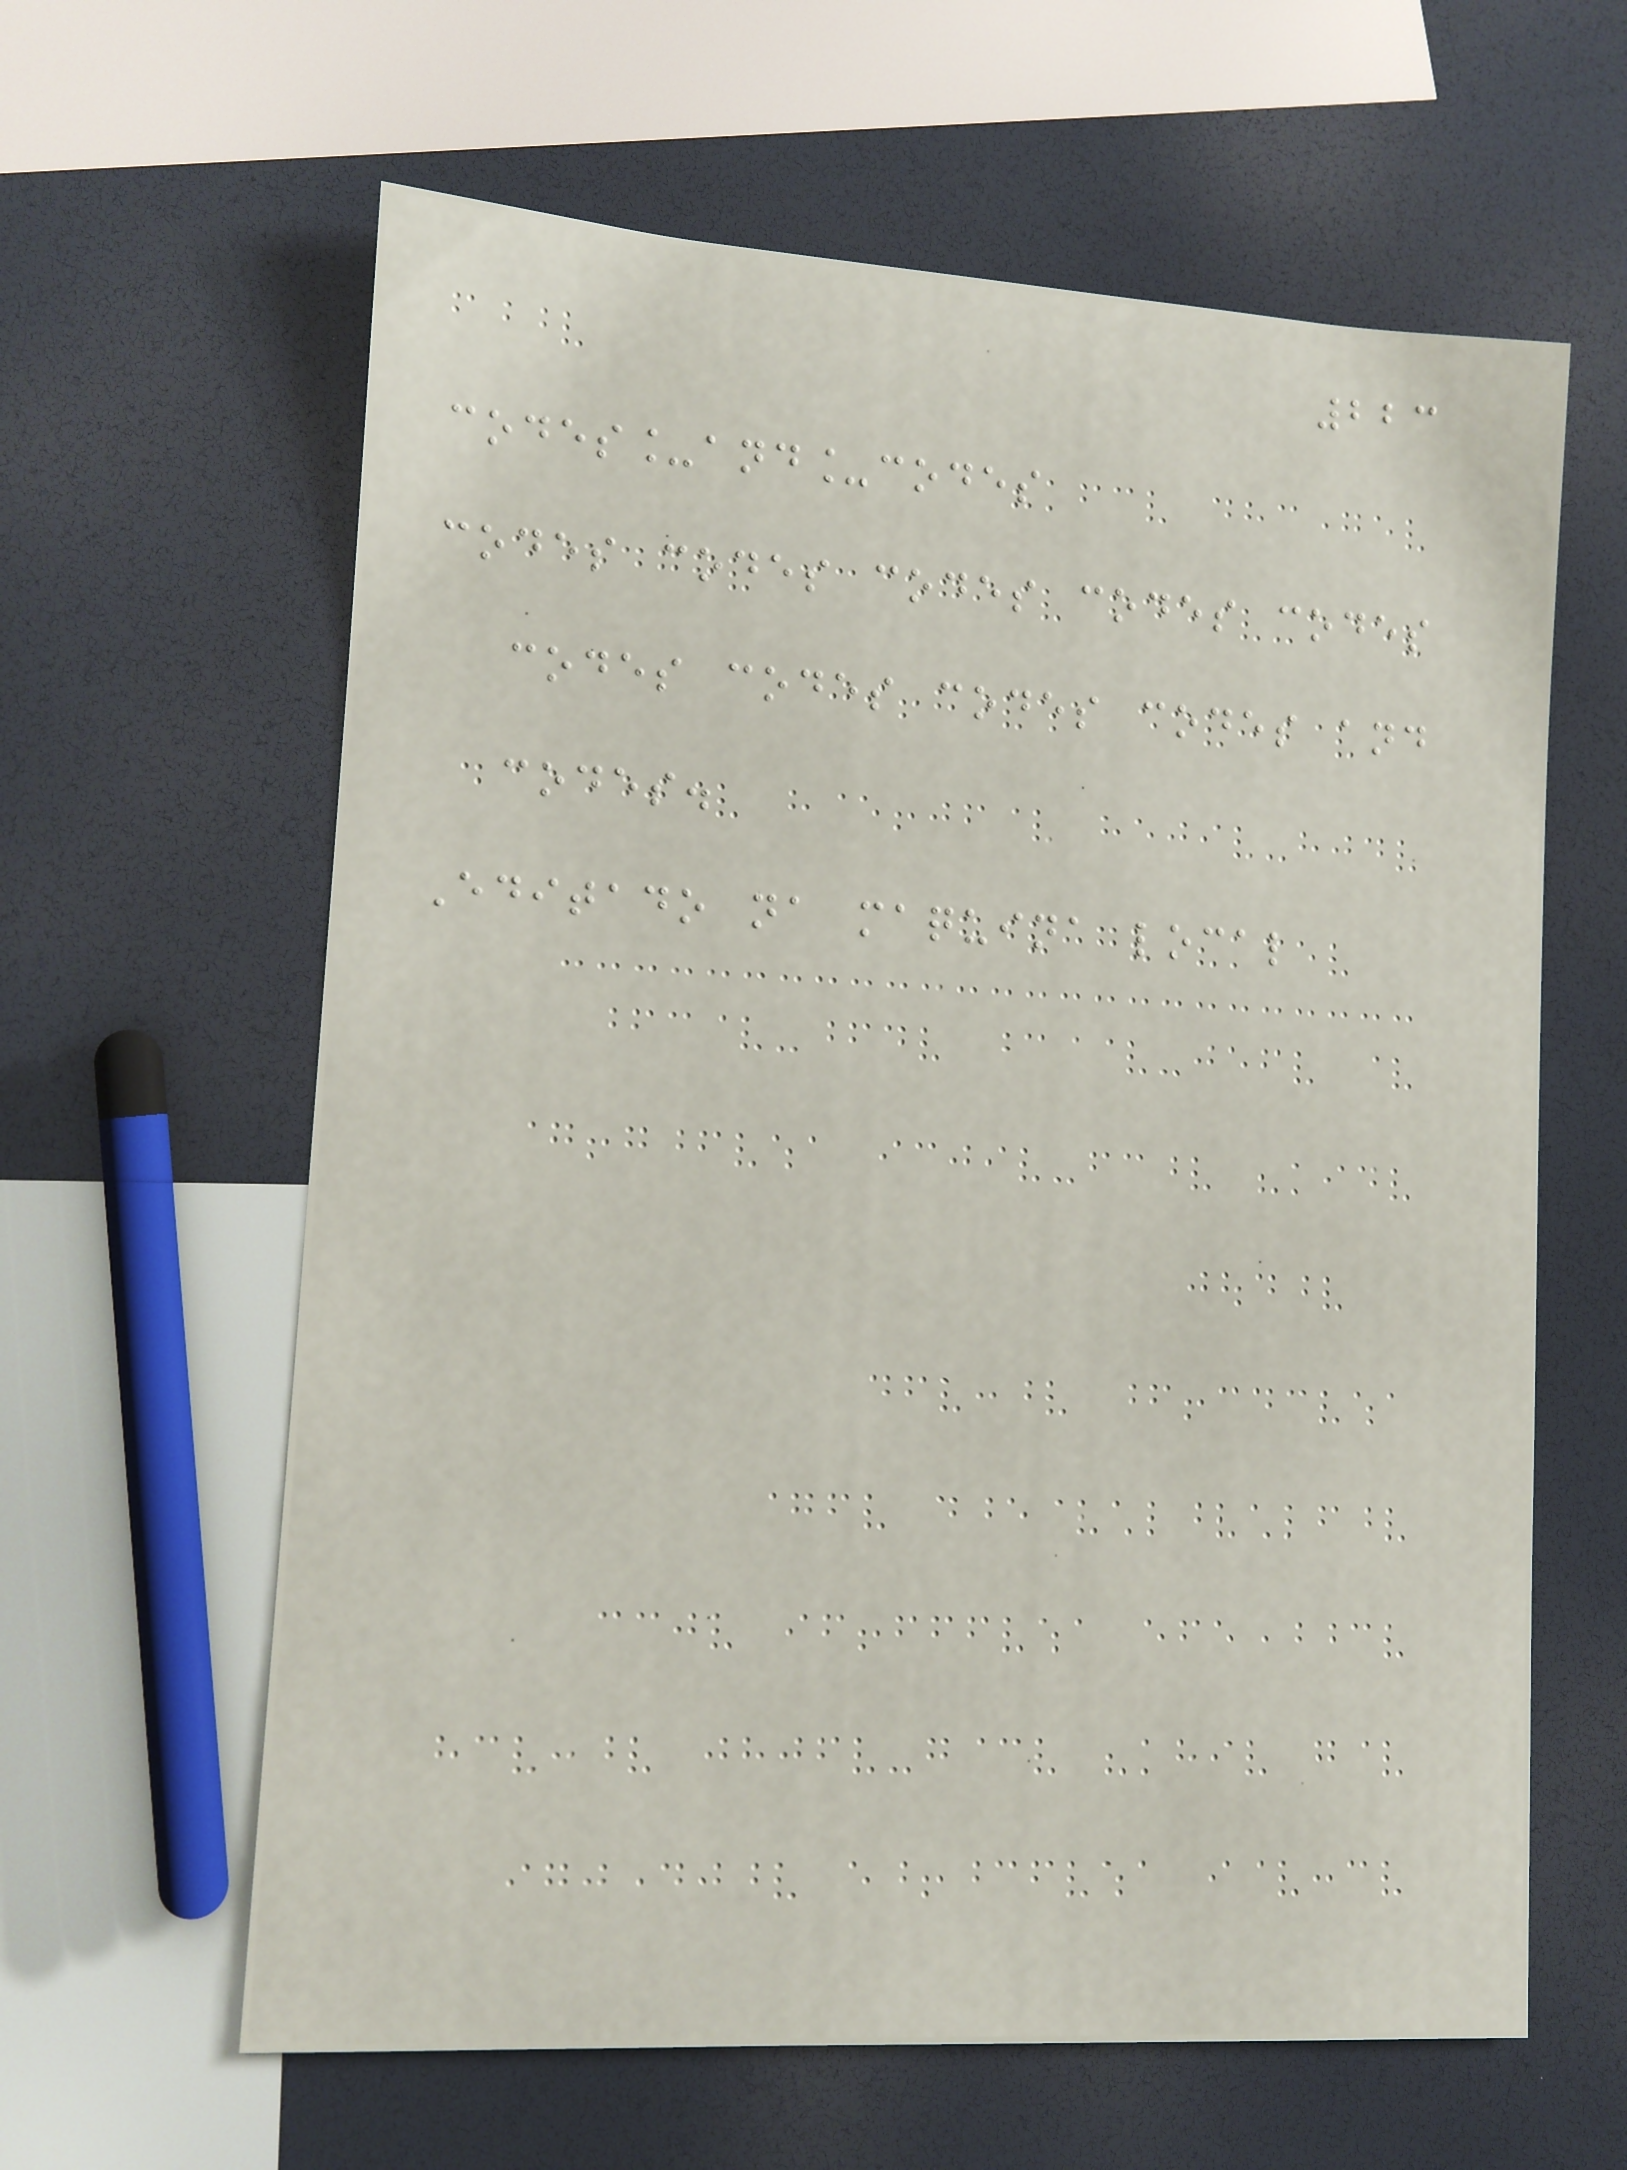223
codes_and_codes
codes codes codes codes codes
codes codes codes codes and
codes.
Editado na maquina local
